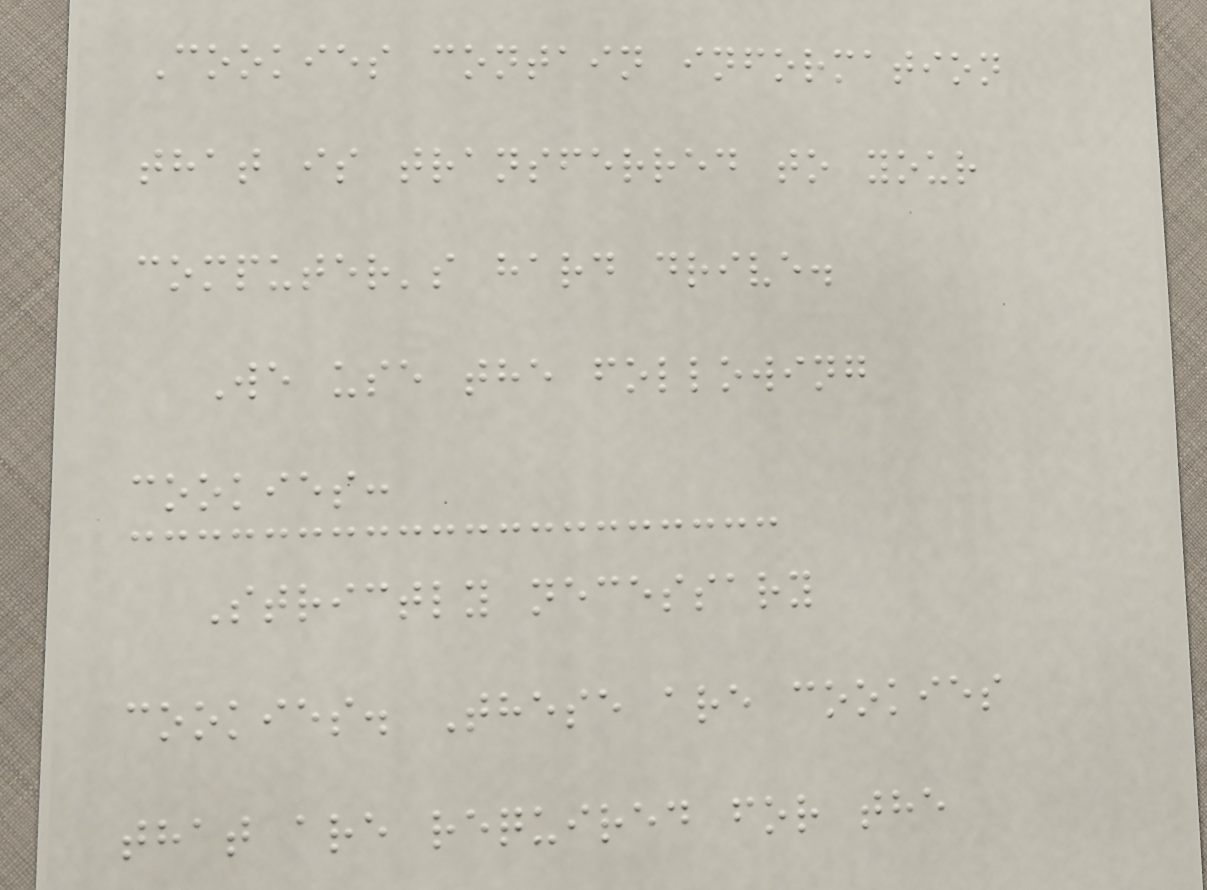Cookies contain information
that is transferred to your
computer's hard drive.
We use the following
cookies:
Strictly necessary
cookies. These are cookies
that are required for the
